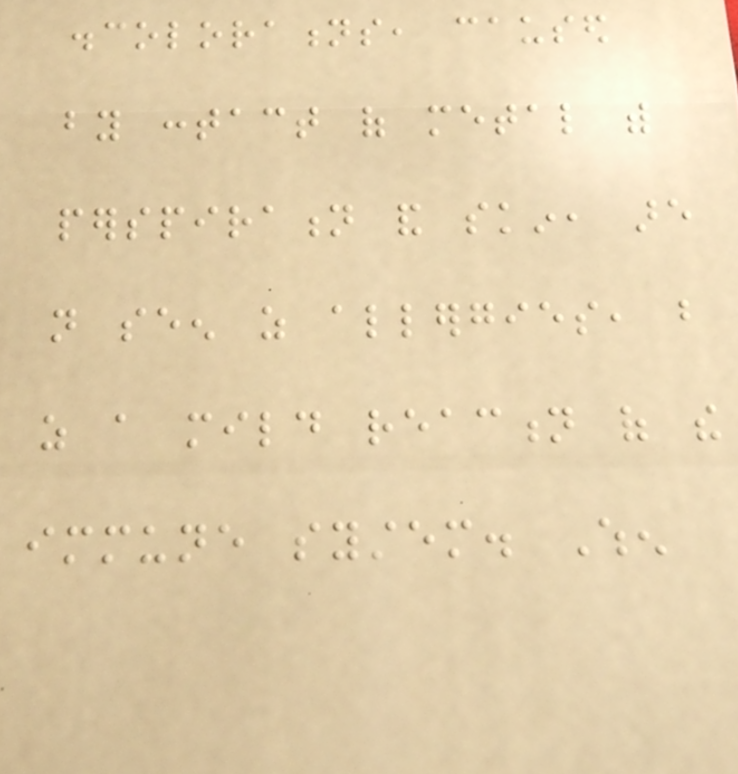discolorations, caused
by contact of metal with
perspiration and skin, are
not seen as allergies, but
as a mild reaction of the
immune system. When
